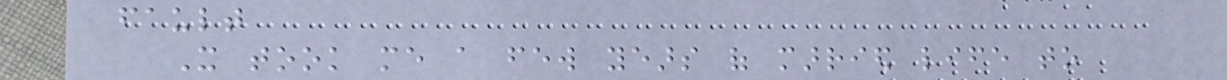fault
It took me a few years of married life to
